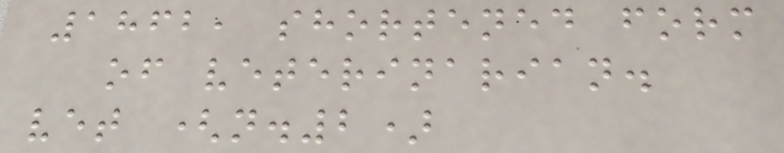1862, shortened form
of veterinarian.
vet (n.2)
